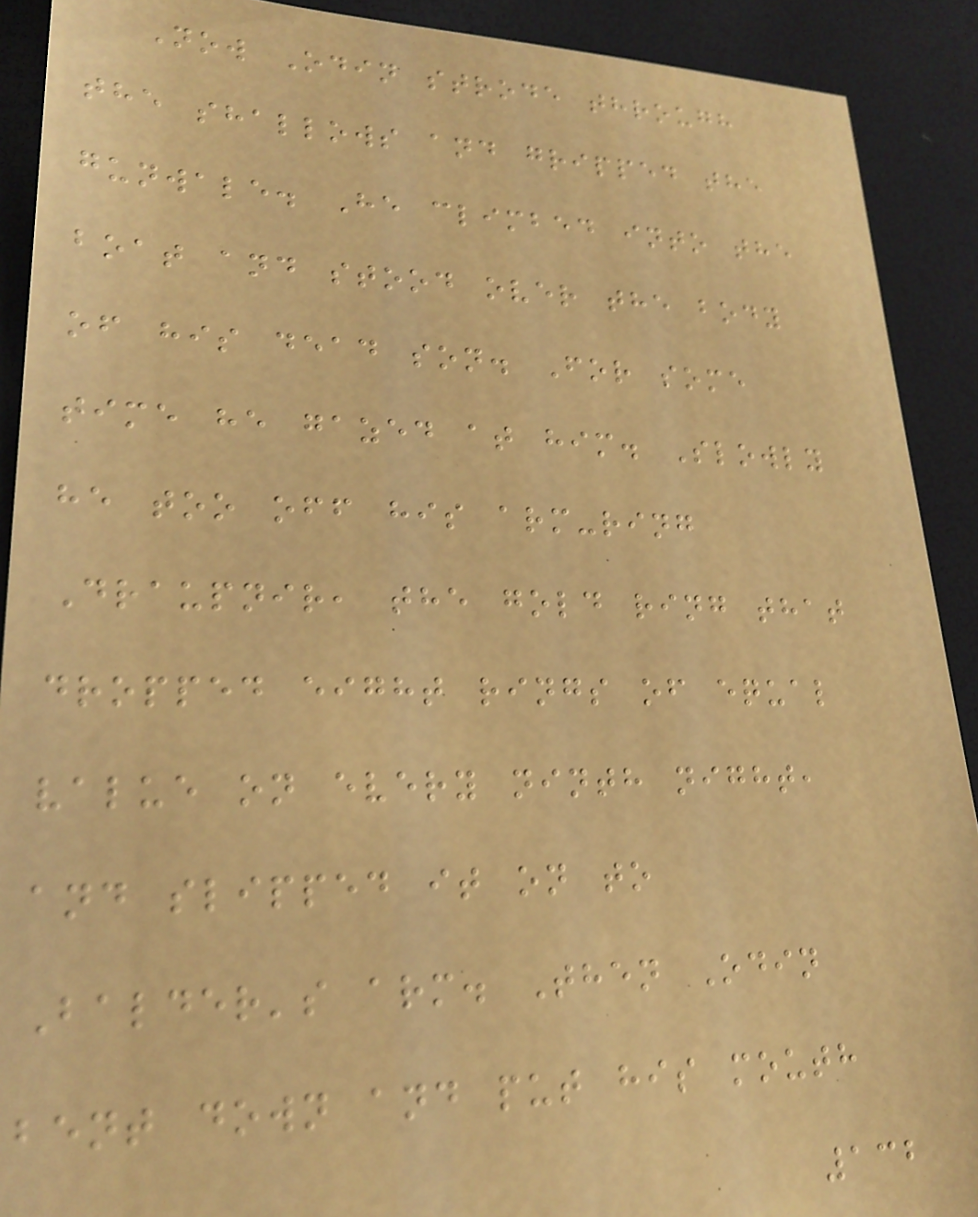Now Odin strode through
the shallows and gripped the
gunwale. He climbed into the
boat and stood over the body
of his dead son. For some
time he gazed at him. Slowly
he too off his arm-ring
Draupnir, the gold ring that
dropped eight rings of equal
value on every ninth night,
and slipped it on to
Balder's arm. Then Odin
bent down and put his mouth
132
